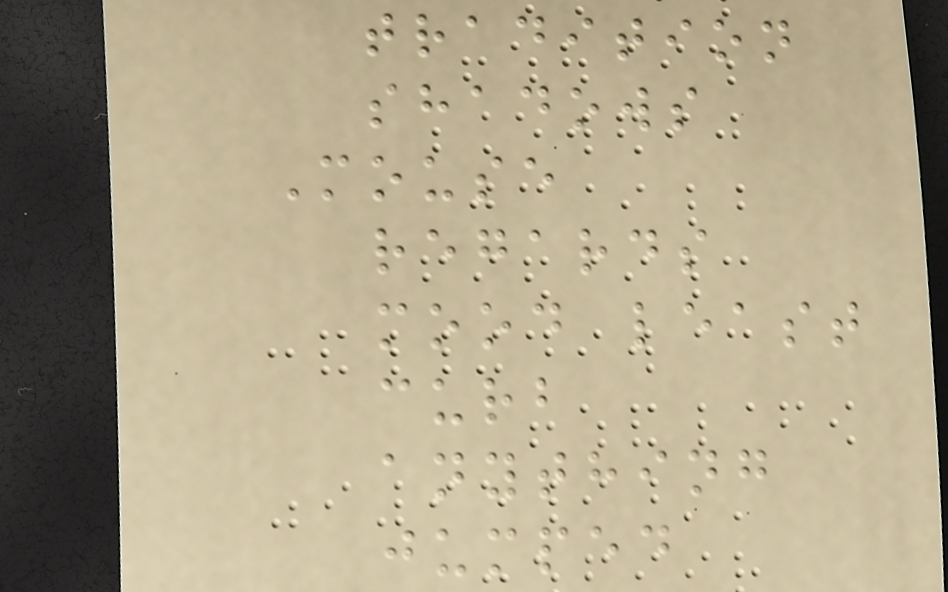tradition
shadows
Mouse
regards
mood least
curb
anything
jumped
